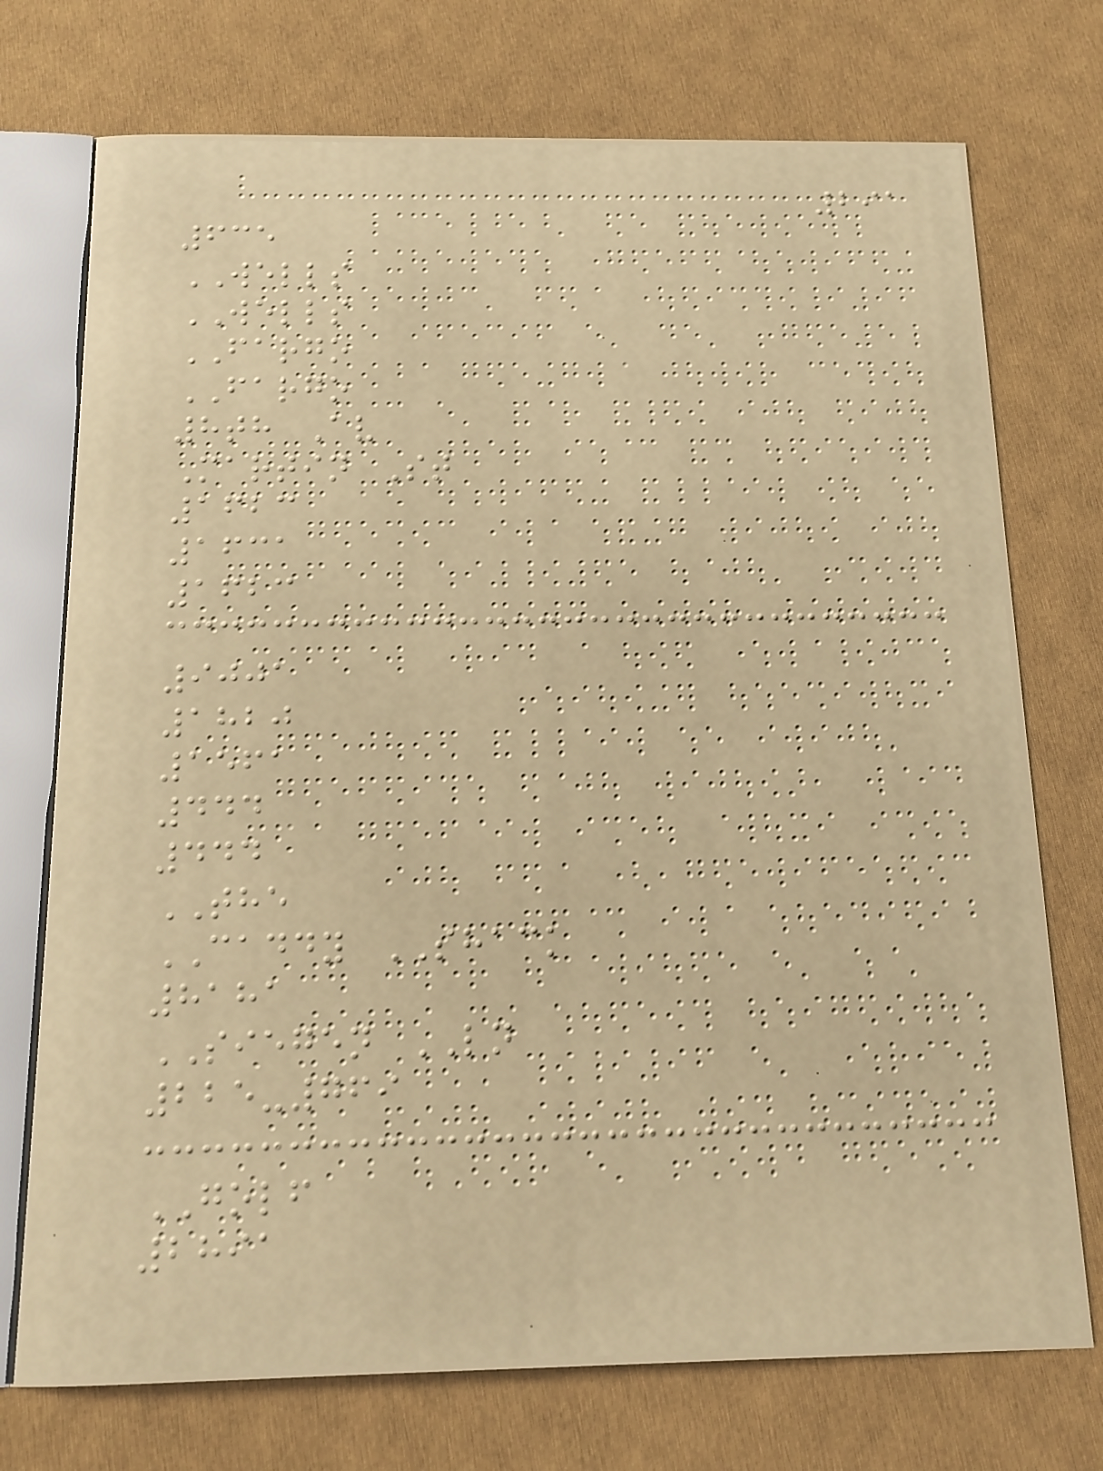291
635
WELLS
WELLS
FARGO
FARGO
8th Av
Martin St
1623
1631
1623
9001
1820
1561
444
444
THE
CADDY SHACK
8181
SIEGEN LN
225-769
GOLF
2891
